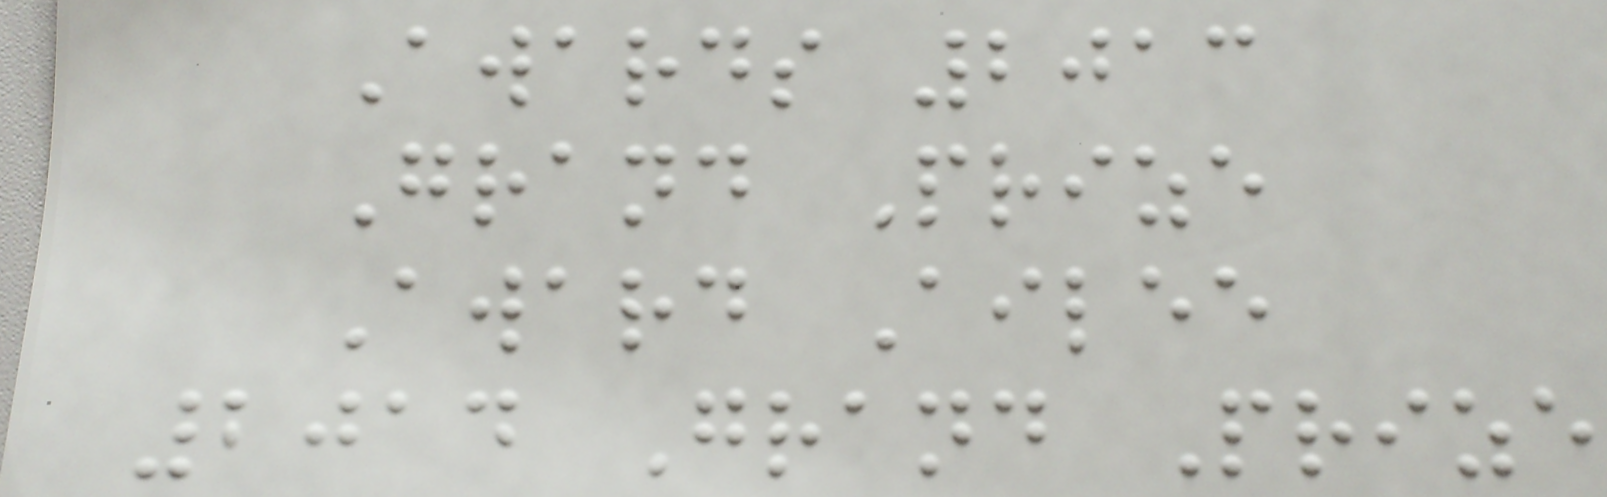Awards 2013
Grand Prize
Award Ailee
2014 Grand Prize
